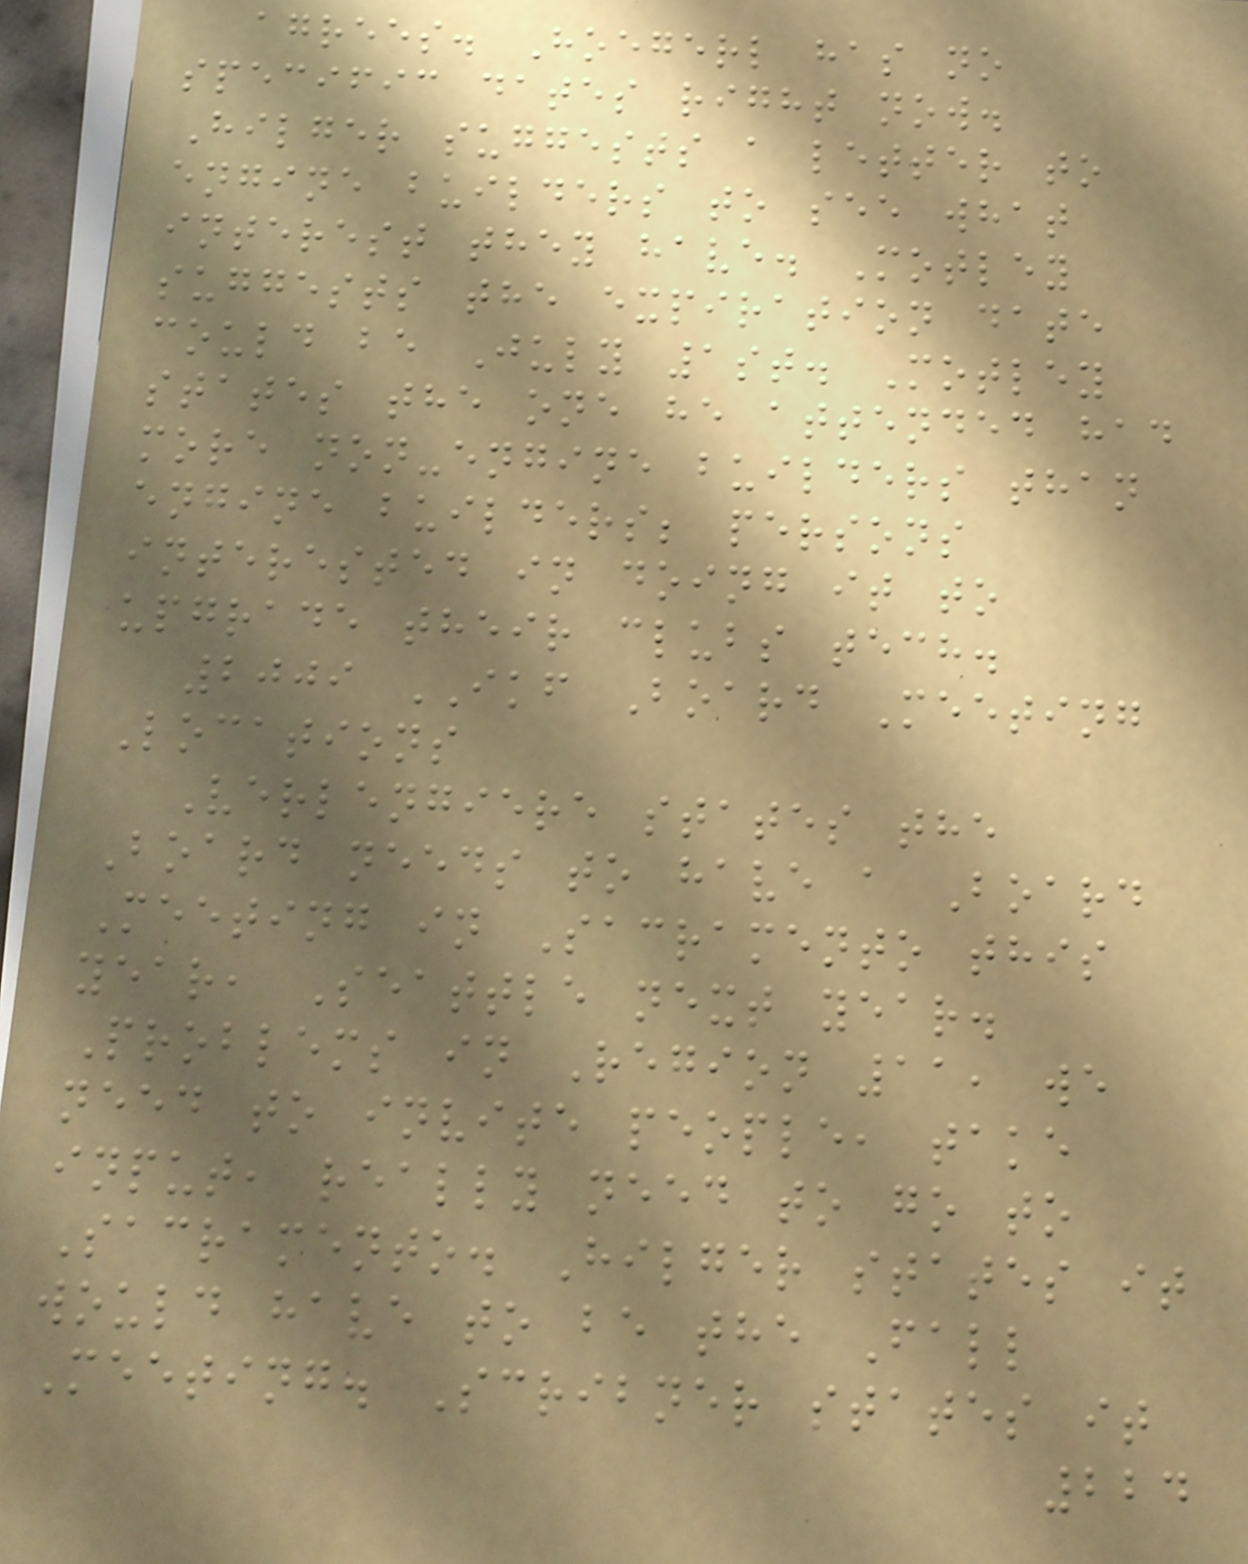agrees. Hoegerl has no
specific dates right now.
Hilger suggests a letter to
engine builders to see what
interest they have. Motley
suggests the expiration date
could be July 1st. Motley
states the one he attended had
more non-engine builders than
engine builders; persons
interested in doing it to
upgrade their clubs tech.
2009 IKF Board Meeting
Locations
Verlengiere states the
Board needs to have a Board
Meeting in Sacramento this
year, Seattle next year.
Problems in Region 11, we
need to invite people, take
input, really need to go to
Sacramento. Hilger states it
would have to be the Fall
Meeting. Scribner states it
224
